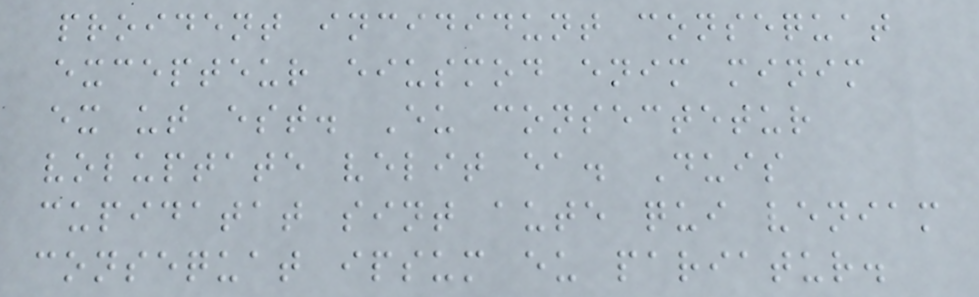proident incididunt consequat
excepteur eiusmod enim minim
ex ut est. Eu consectetur
voluptate velit ea. Duis
cupidatat sint aute qui veniam
consequat ipsum eu pariatur.
